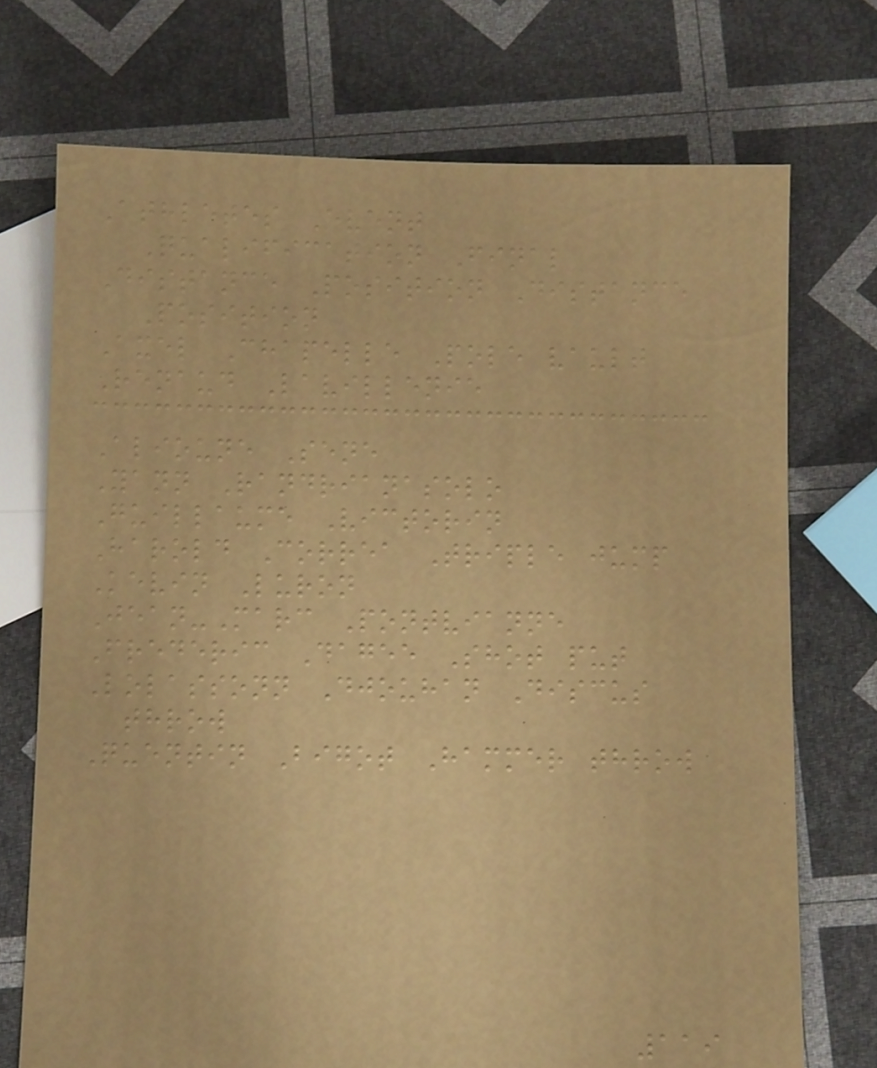Athletes Event
Qualification Final
Distance Position Distance
Position
Axel Chapelle Pole vault
Renaud Lavillenie
Alioune Sene
Yann Randrianasolo
Guillaume Victorin
Harold Correa Triple jump
Kevin Luron
Jean-Marc Pontvianne
Frederic Dagee Shot put
Lolassonn Djouhan Discus
throw
Quentin Bigot Hammer throw
119
